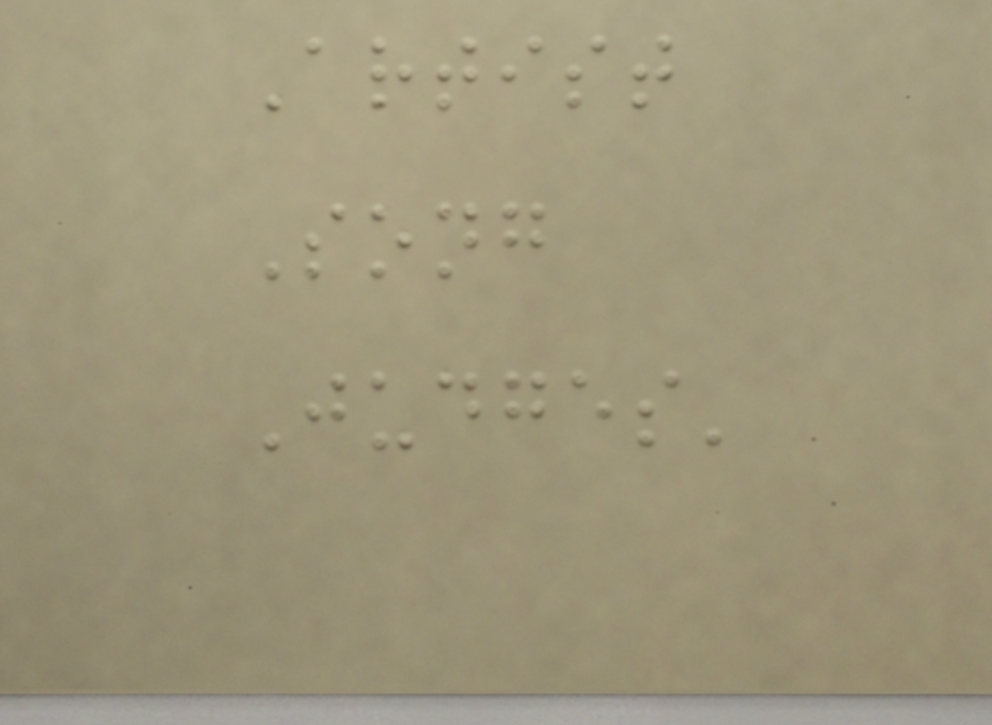Artist
Song
Judges'
